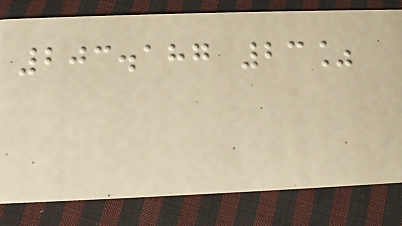203.187 23%
